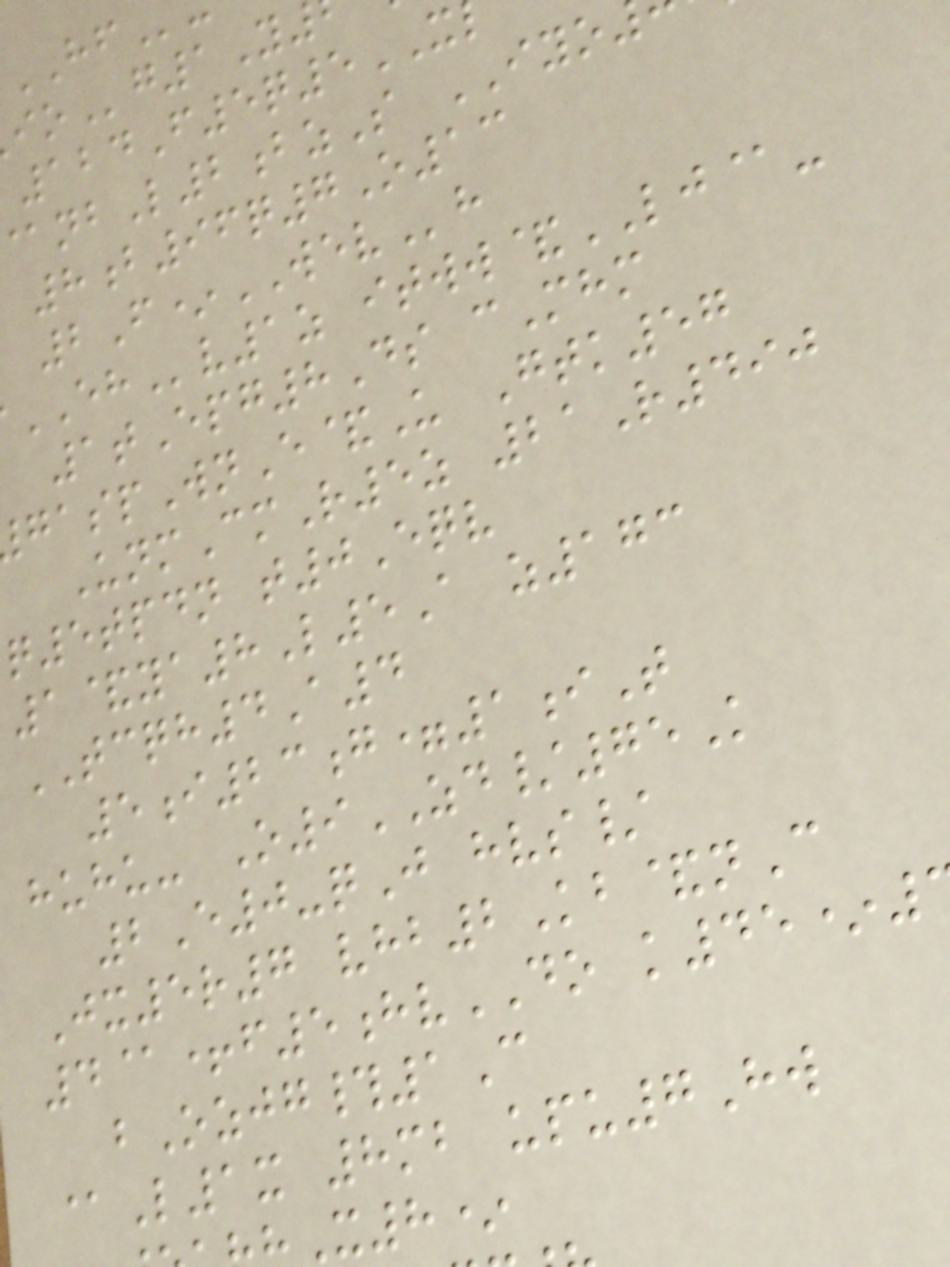124F5q5
nbL2bzS IYO
8b96q7O13
2F*WEVh
EHv1z itww&LJ@-
1tEpg8Ds cMhm
spWnE&U Gtk57
UnmCmR5z 21R490
q5tpdn t0Eqv
1&ya8L5A z173
TCQH4A4
5i23g=1iT
huhu- O9ZD/75K
2E0-qJ hvs/
Jx5r7 vhb2Kb&nC
4@+f5hvDO k45*
bOzjg#1C
@L1x 8mb upu7Hw
X8*
